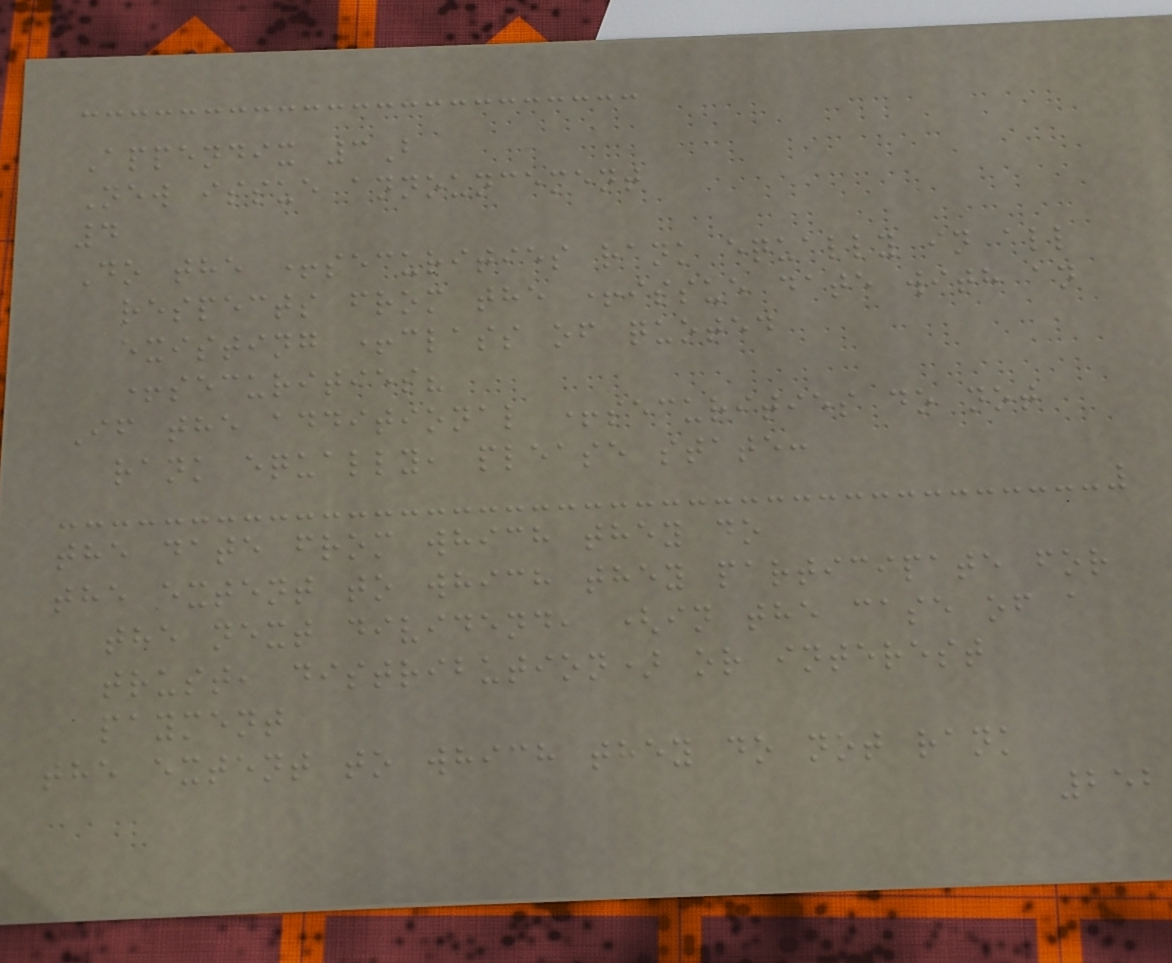Appendix 3B
New issue announcement
4
Do the +securities rank equally in all
respects from the +issue date with an
existing +class of quoted
+securities?
If the additional +securities do not
rank equally, please state:
the date from which they do
the extent to which they participate for
the next dividend, (in the case of a
trust, distribution) or interest
payment
the extent to which they do not rank
252
